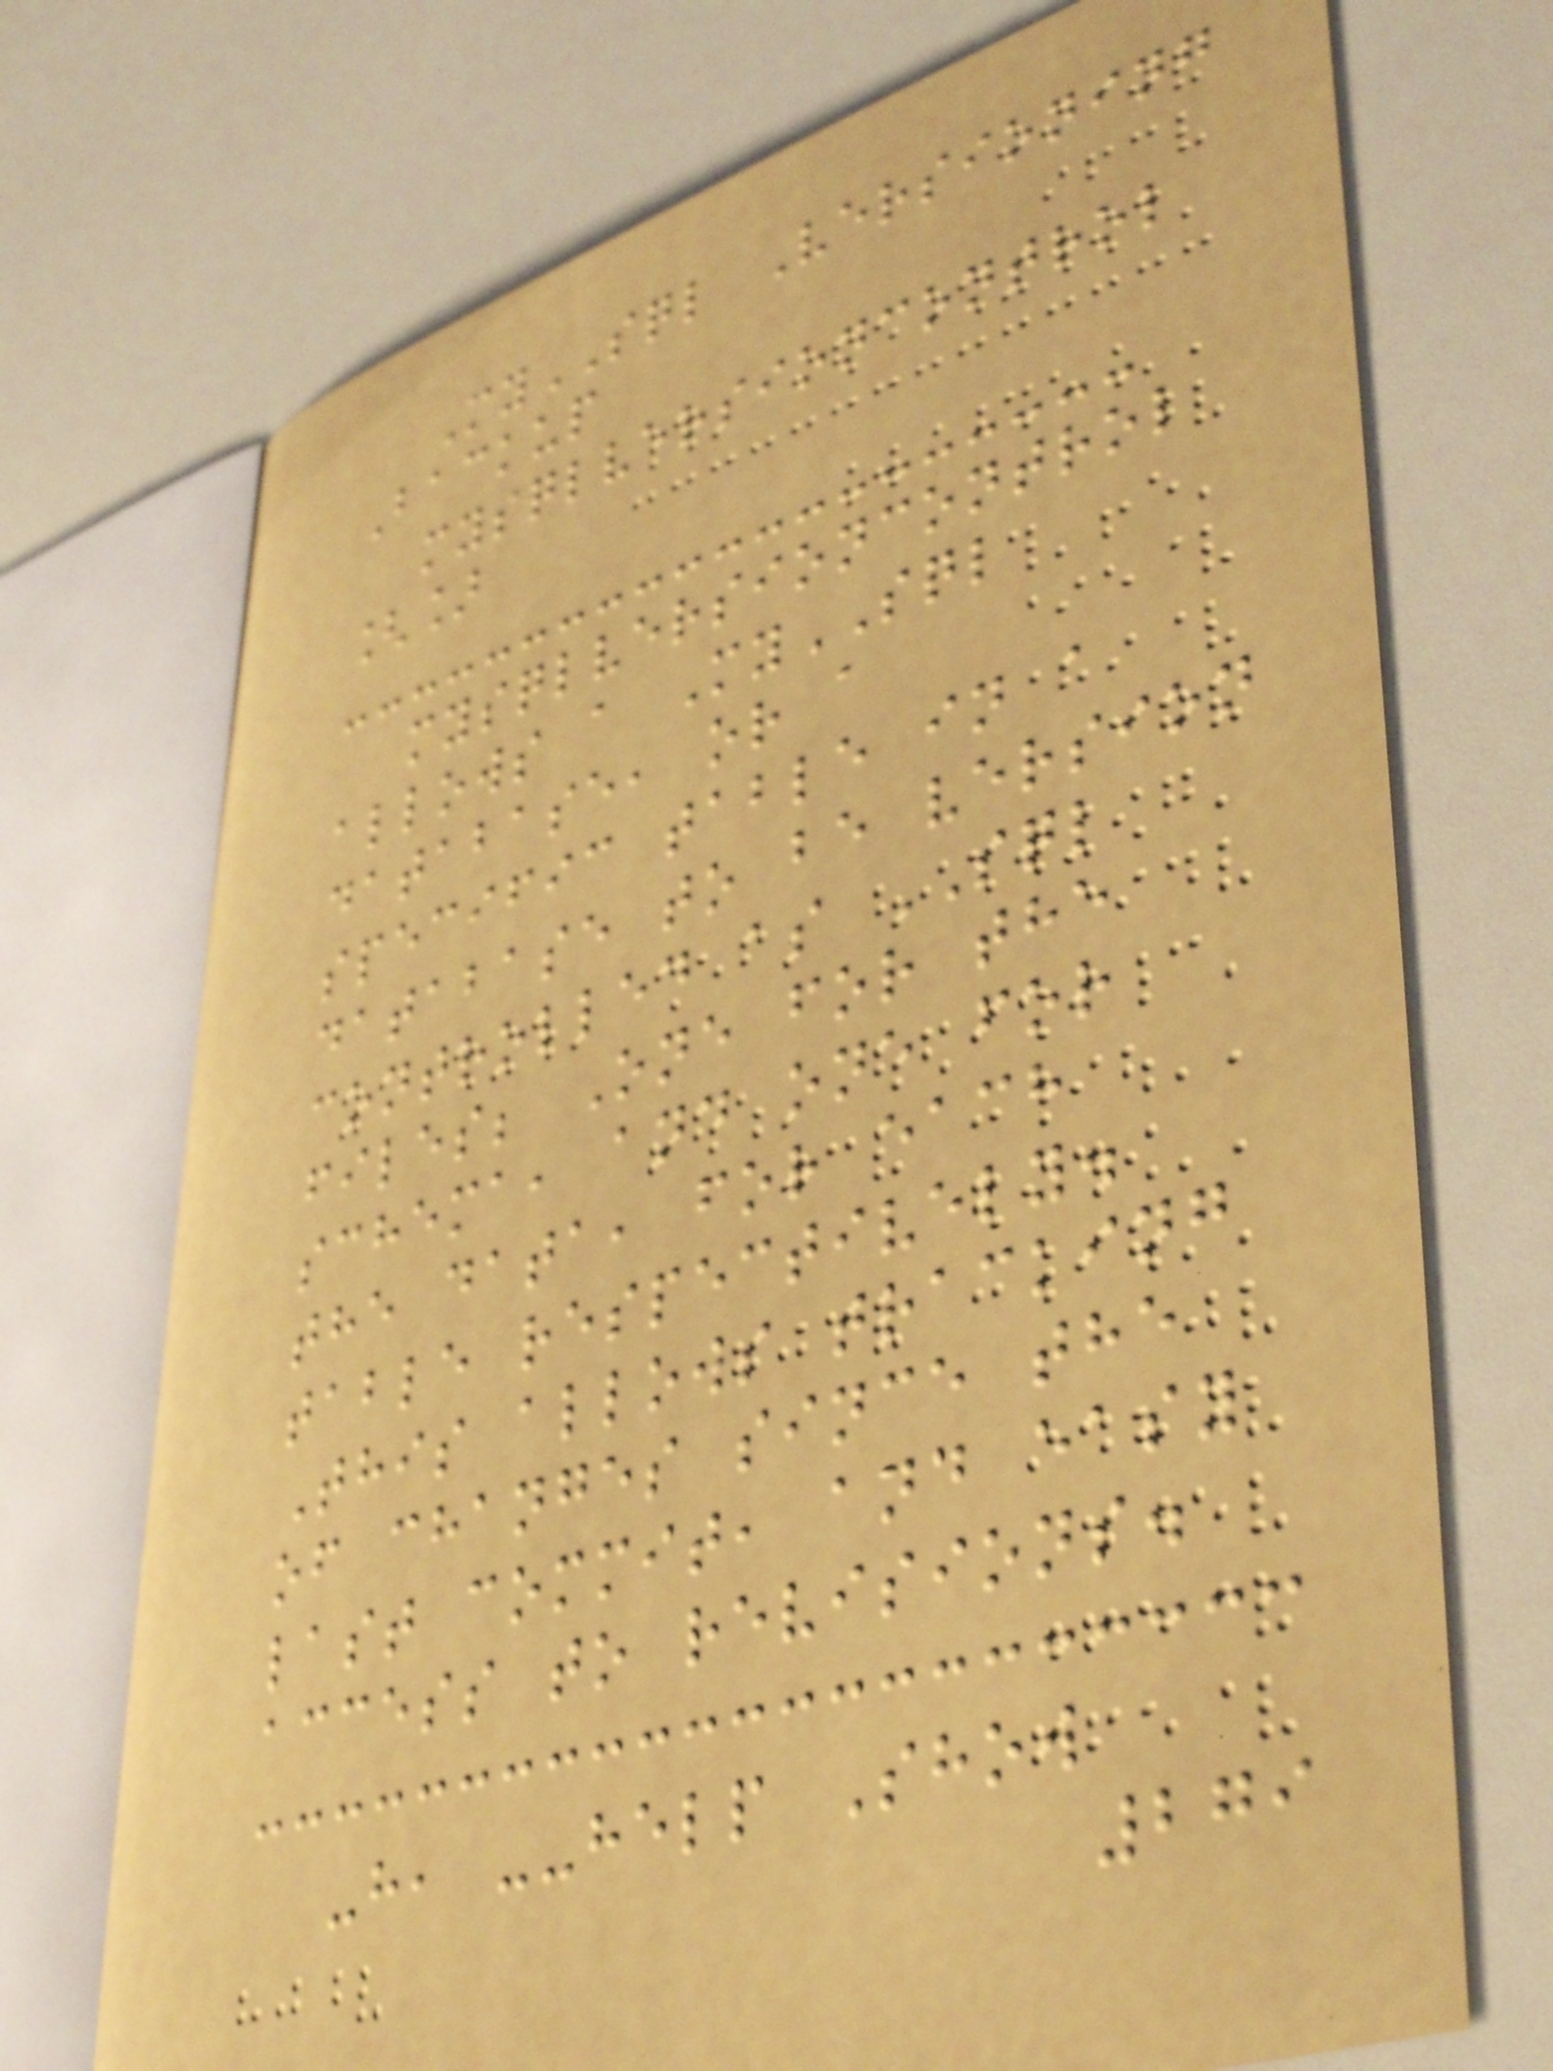MySQL Versioning
Backup
mysqlversioncontrol
[]
mysqlversioncontrol
allows a MySQL
database, or a
specific table in a
database to be version
controlled as SQL
files; One for the
schema, and one for
the data, for each
table respectively.
This allows tracking
of changes since the
last commit, and easy
access to revisions.
-h, --help Show
279
